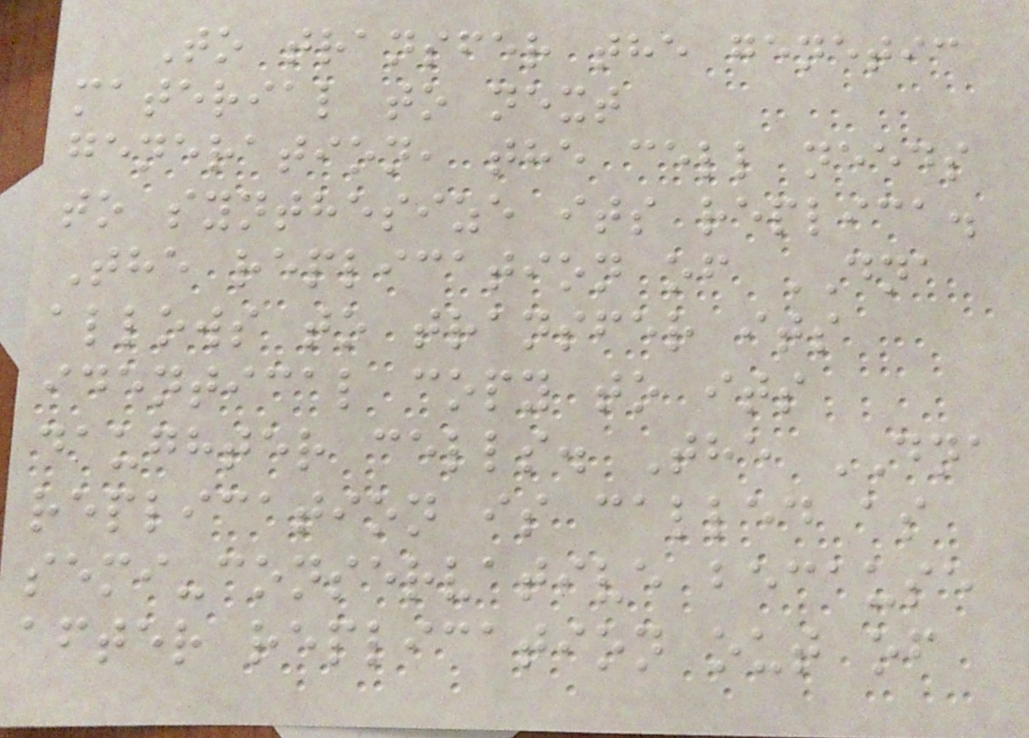To transfer the genetic
material to next
generation, the cell needs
to synthesize its replica.
The replication of DNA
allows to transfer its
identical copy to its
daughter cells. The DNA
replication is called as
semi-conservative because
after replication out of
